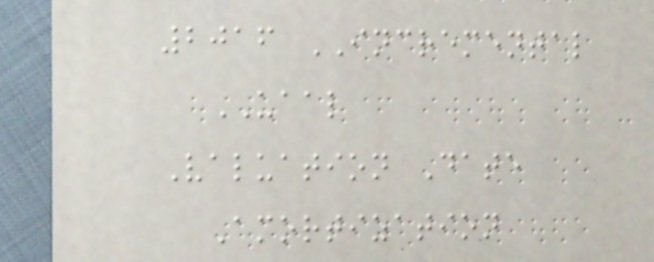2016 INCREMENTAL
UAAL
Valuation Date
Amortization
